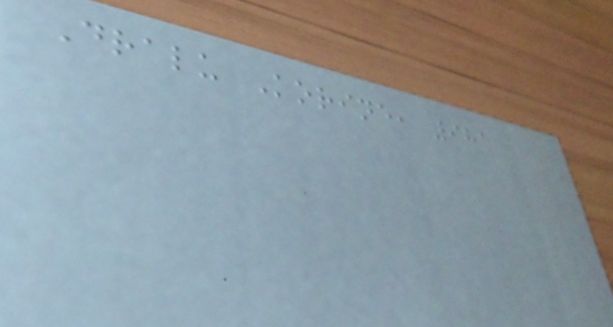Dralu Korine, 981
